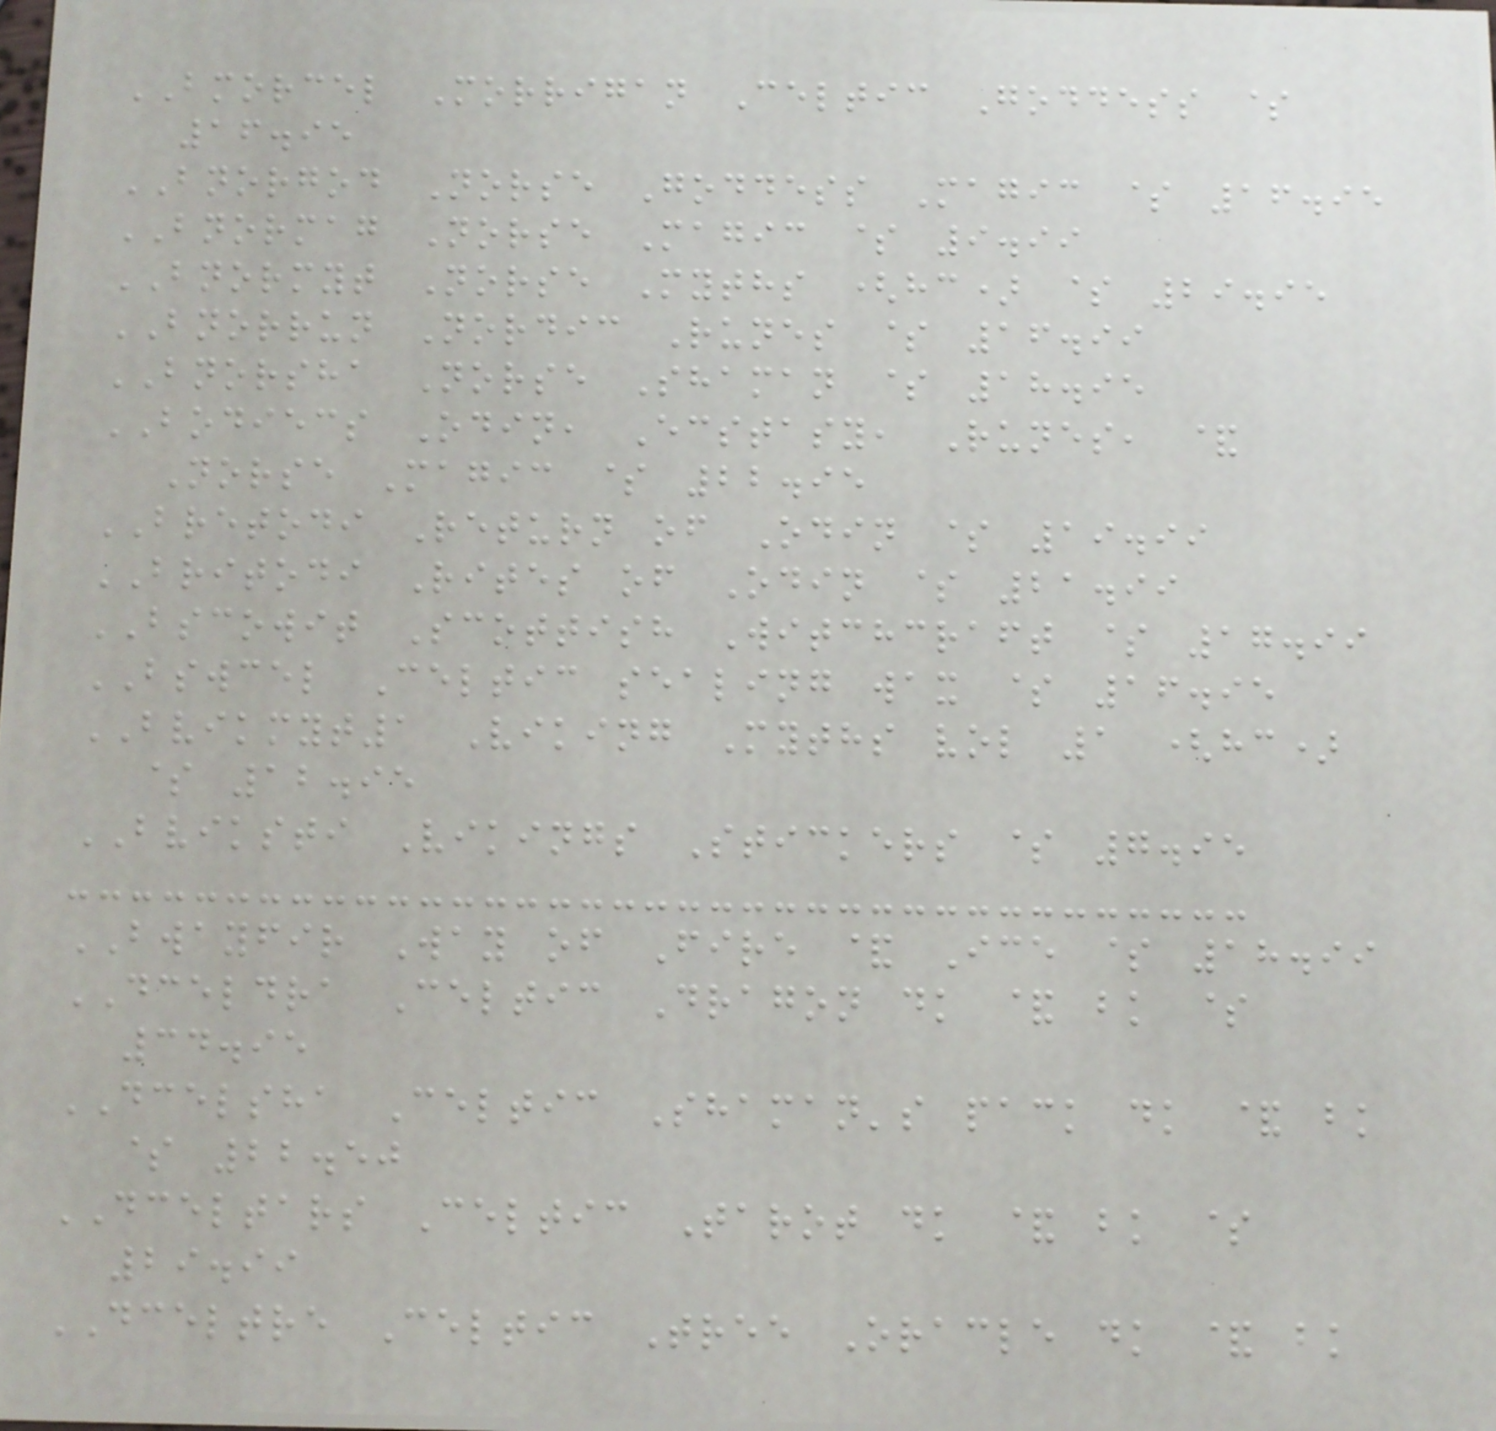BMORCEL Morrigan Celtic Goddess $
16.95
BNORGOD Norse Goddess Magic $ 16.95
BNORMAG Norse Magic $ 9.99
BNORMYT Norse Myths (hc) $ 29.95
BNORRUN Nordic Runes $ 16.99
BNORSHA Norse Shaman $ 18.95
BODIECS Odin, Ecstasy, Runes, &
Norse Magic $ 22.95
BRETODI Return of Odin $ 19.99
BRITODI Rites of Odin $ 21.99
BSCOWIT Scottish Witchcraft $ 17.99
BSWCEL Celtic sealing wax $ 16.95
BVIKMYT1 Viking Myths vol 1 (hc)
$ 12.95
BVIKSTI Vikings Stickers $ 7.95
BWAYFIR Way of Fire & Ice $ 18.99
DCELDRA Celtic Dragon dk & bk $
34.95
DCELSHA Celtic Shaman's pack dk & bk
$ 22.50
DCELTARS Celtic Tarot dk & bk $
29.99
DCELTRE Celtic Tree Oracle dk & bk
